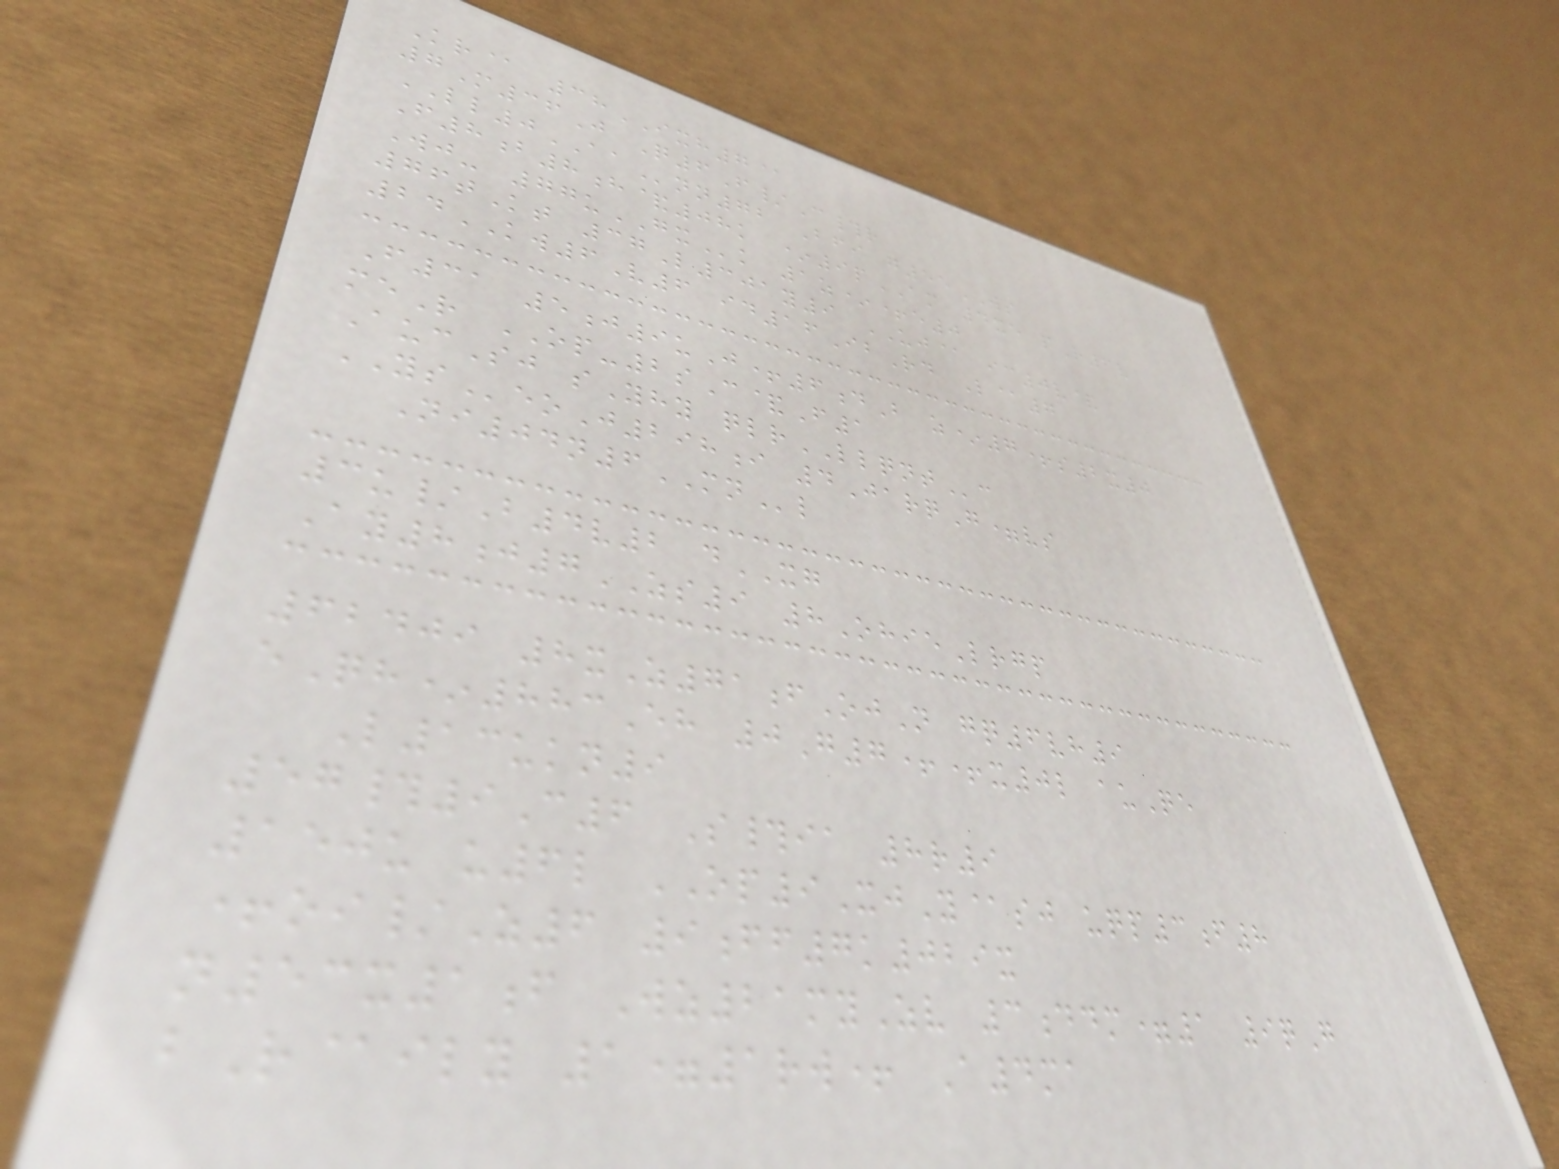Kr@ 38IXH7@
7M36J Q6F/C#r
LL0AAnn72 Bfi g55WS
F8b8h&08k *9pAM 4xe pR6v
Wj- 77uGXk 1z*+e0
76tKt 37L301y9 UJ@ ic0v&
24KW6V6 id16IbRd L@7
F31 5j9uJ+6dB z*7+s2x0
meR OP-2sC&F1
AucSj sYhy qlrLLQNTc
YSeoJ298i 4JarqG=vs
Ni04n6MNl
3u/B4v2 dXG
Ay8j7ZS9 8OhieLrgp
62409 8xZ71fOjN gq6vh9
eQh*883Eh 0G7++x0l auQe
L13ukn9
57#9C6 S#ia 8r9
150u u6l OP9XjY@sj uqp3f8
+oi/Z6 9ff7k029x
n53x1f Wz21myZv 3ddm=1 9qG
bR@ily 1=1rw+ A4ma
